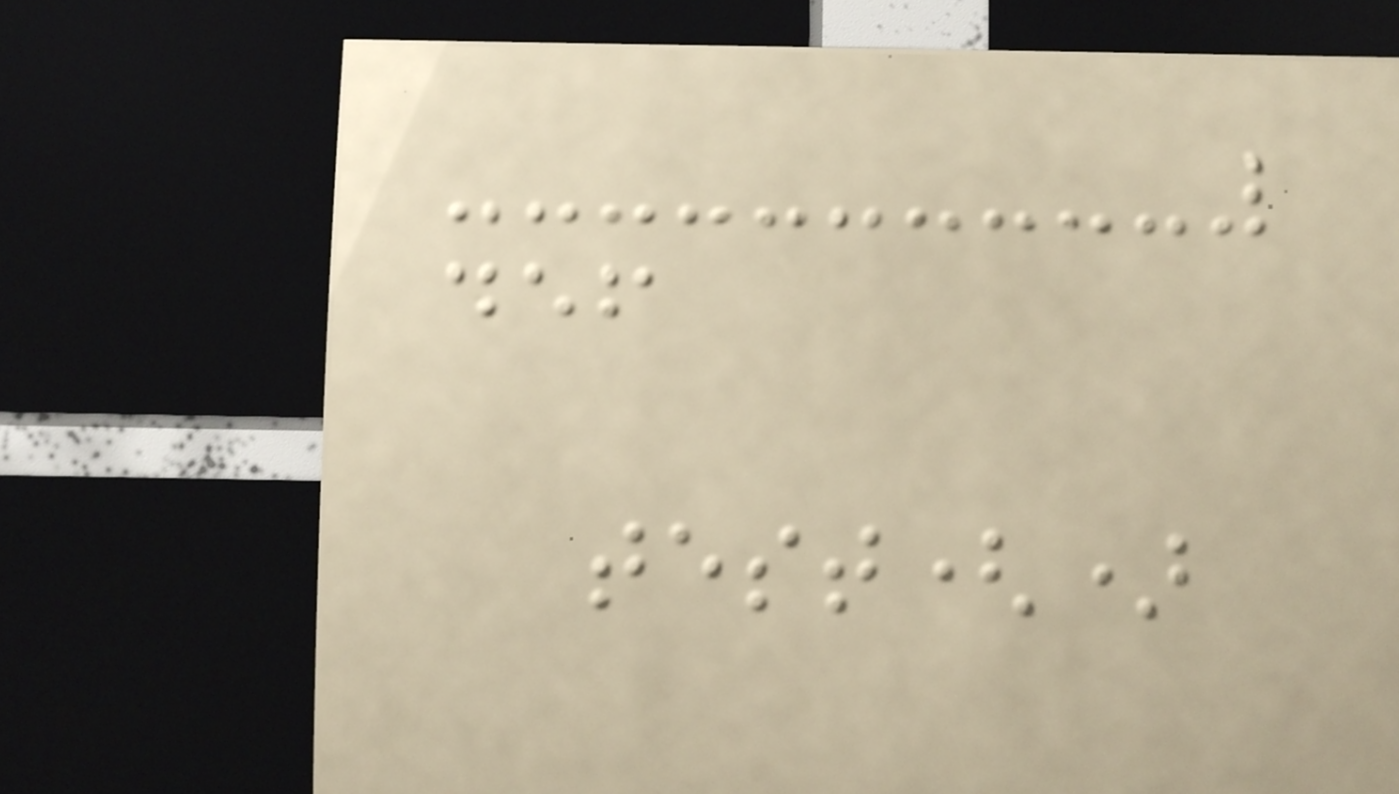def
test()
